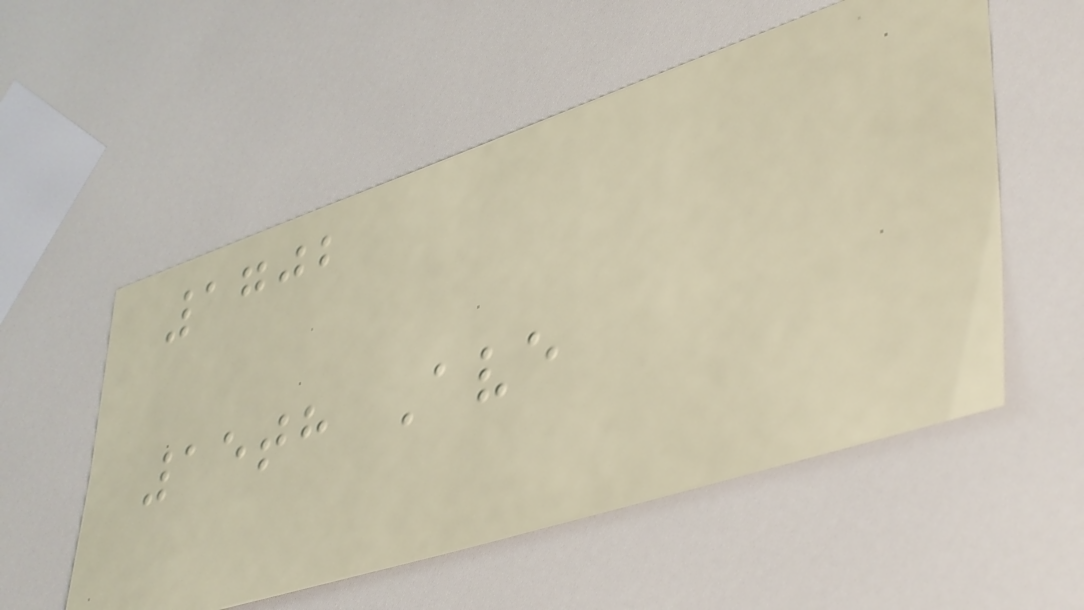1702
15th Ave
